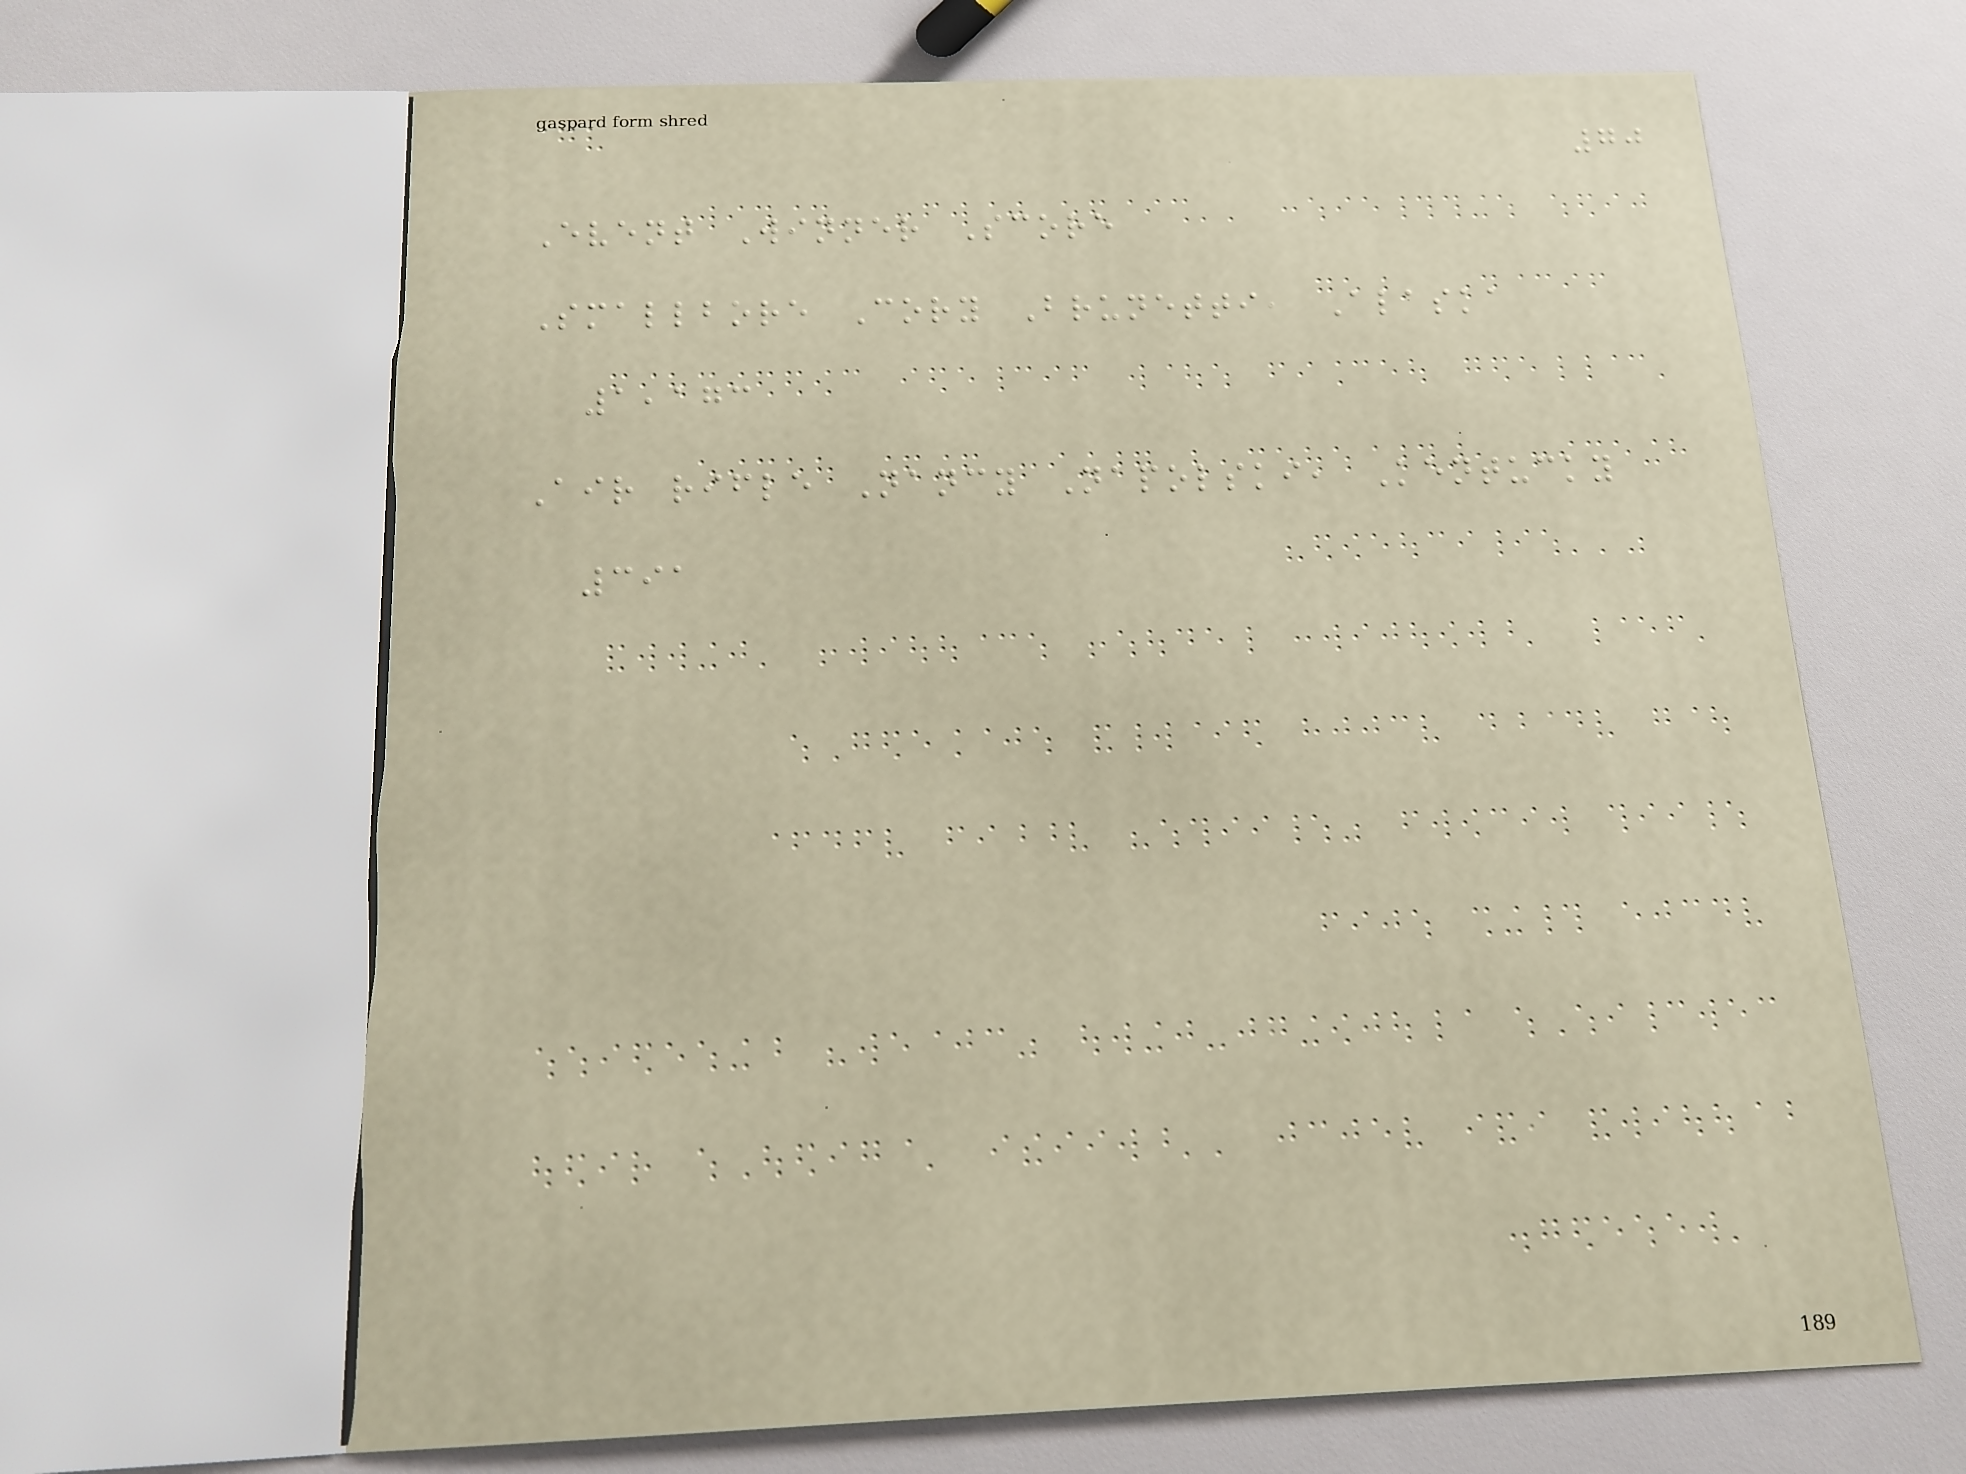70
Event Winner Score
Smallbore Cory Brunetti, Alaska
1,173
Air rifle Nancy Napolski, Kentucky
391
